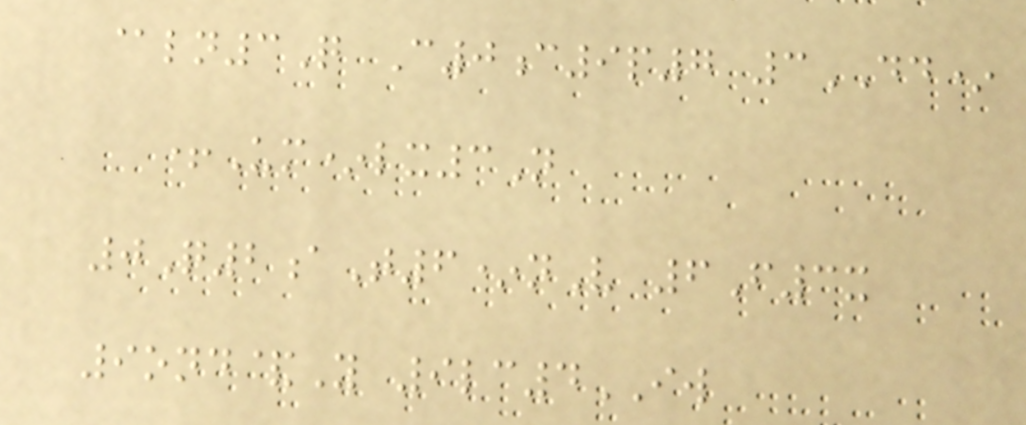@ln3Q C0c9p7 3DD*
+Um*lx3N
0Q2aT6*nV 6F3x
9ond&Y 9lc4IW
